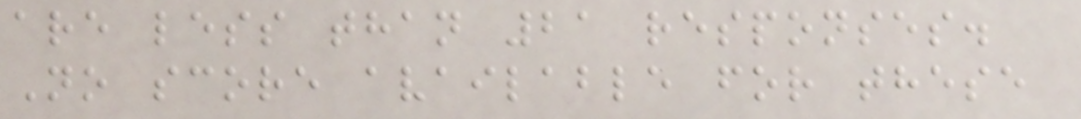are less than 21 responses.
No score available for these
